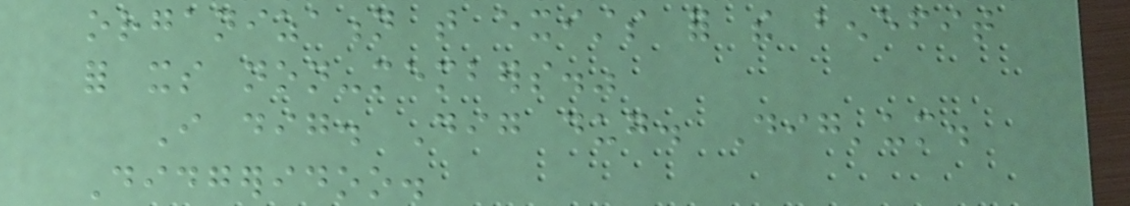organization that exists for the benefit
for its non-members."
I dig. Dig dug. Dig'um.
Didgeridoo.
